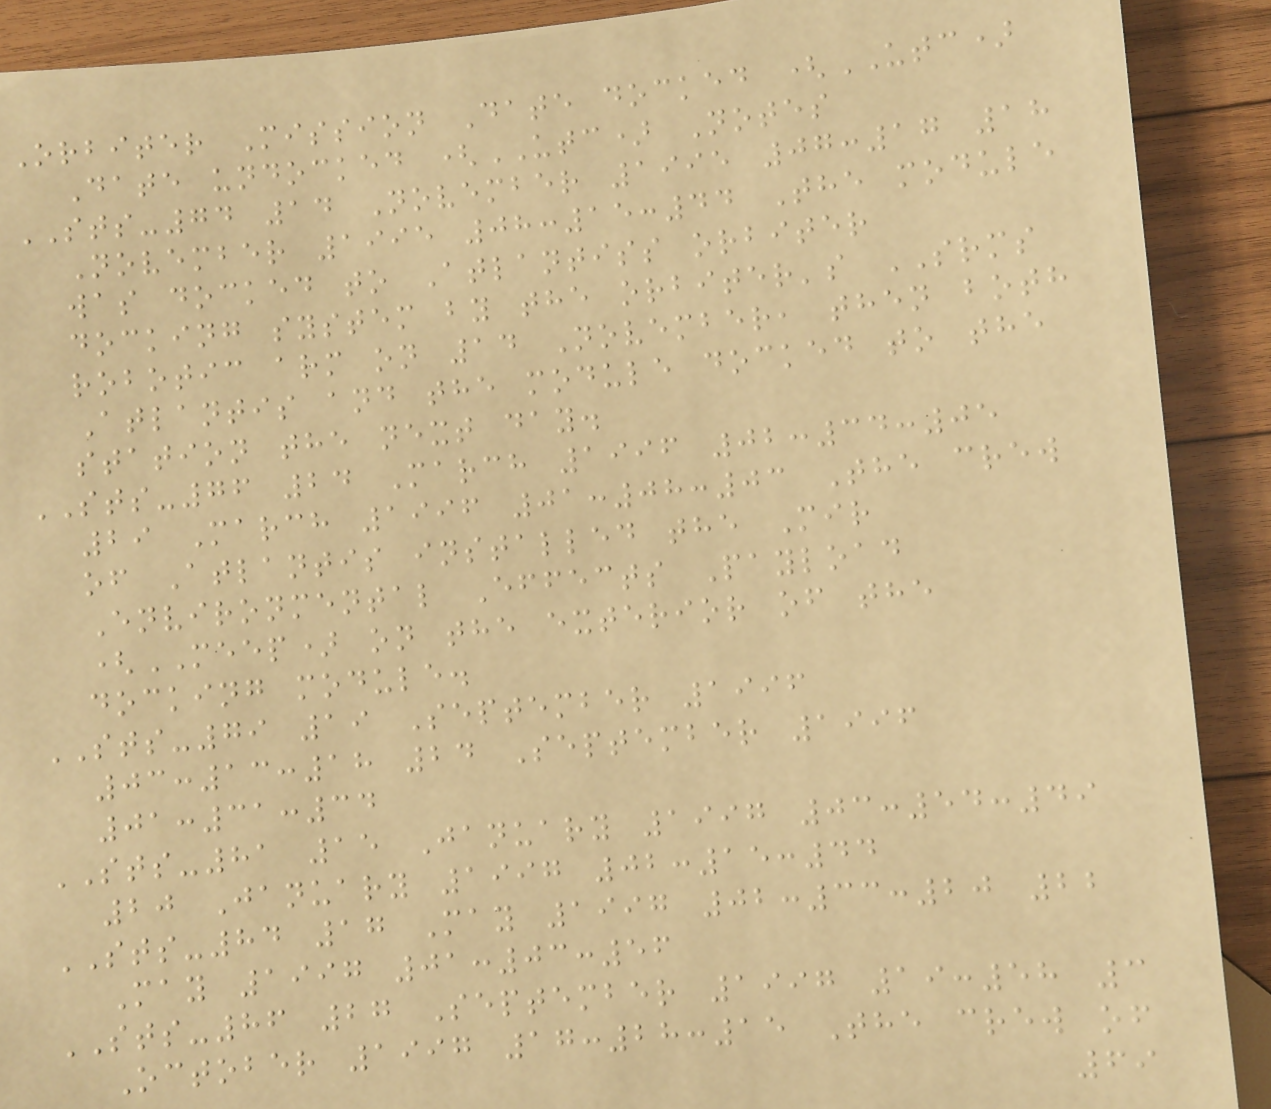Orbiter Mission Date docked (UTC)
Date undocked (UTC) Notes
STS-74 14 November 1995 07:17 18
November 1995 08:15:44 The module
was docked to Atlantiss orbiter
docking system by the orbiter's SRMS
robotic arm on 14 November, then both
Atlantis and the module docked to the
station the next day.
STS-76 24 March 1996 02:34:05
29 March 1996 01:08:03 The crew
of Atlantis installed the Mir
Environmental Effects Payload
(MEEP) on the exterior of the
docking module.
STS-79 19 September 1996
03:13:18 24 September 1996
01:31:34
STS-81 15 January 1997 03:54:49
20 January 1997 02:15:44
STS-84 17 May 1997 02:33:20 22
May 1997 01:03:56
STS-86 27 September 1997 19:58 3
October 1997 17:28:15 The crew of
69
